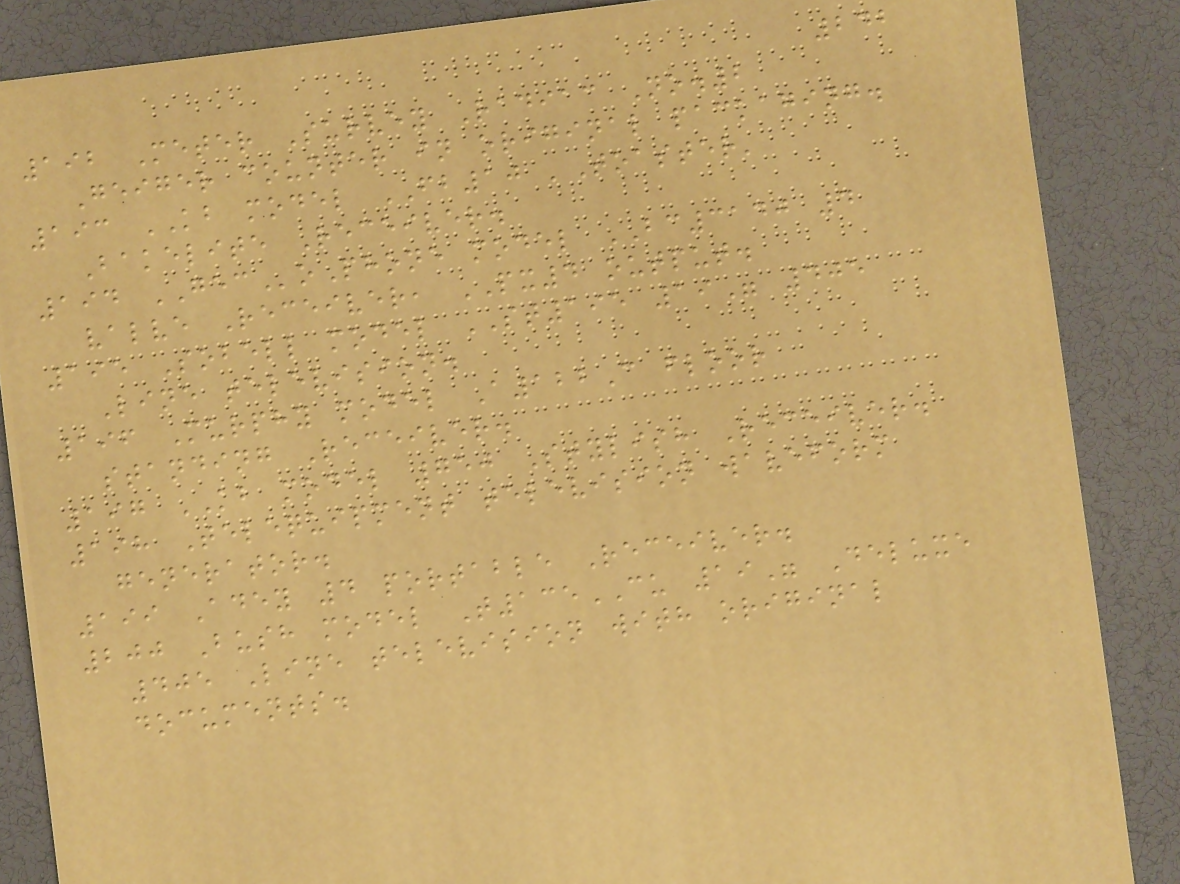242
192 Meter Survey Radiac No.2
Geiger counter in original packaging.
193 KB model FB10 'Toaster'
Bakelite Receiver.
194 GECoPhone model BC3140 4
valve Receiver, PX4 output.
195 Sobell model ST195 19" 405
Line television.
196 Murphy model A122C floor
standing Receiver.
197 KB model 750 Stylish Receiver.
198 Telequipment television waveform
generator.
199 Adey 4 portable Receiver.
200 Bush model T135CU 19" Deluxe
405 Line television with original
documents.
